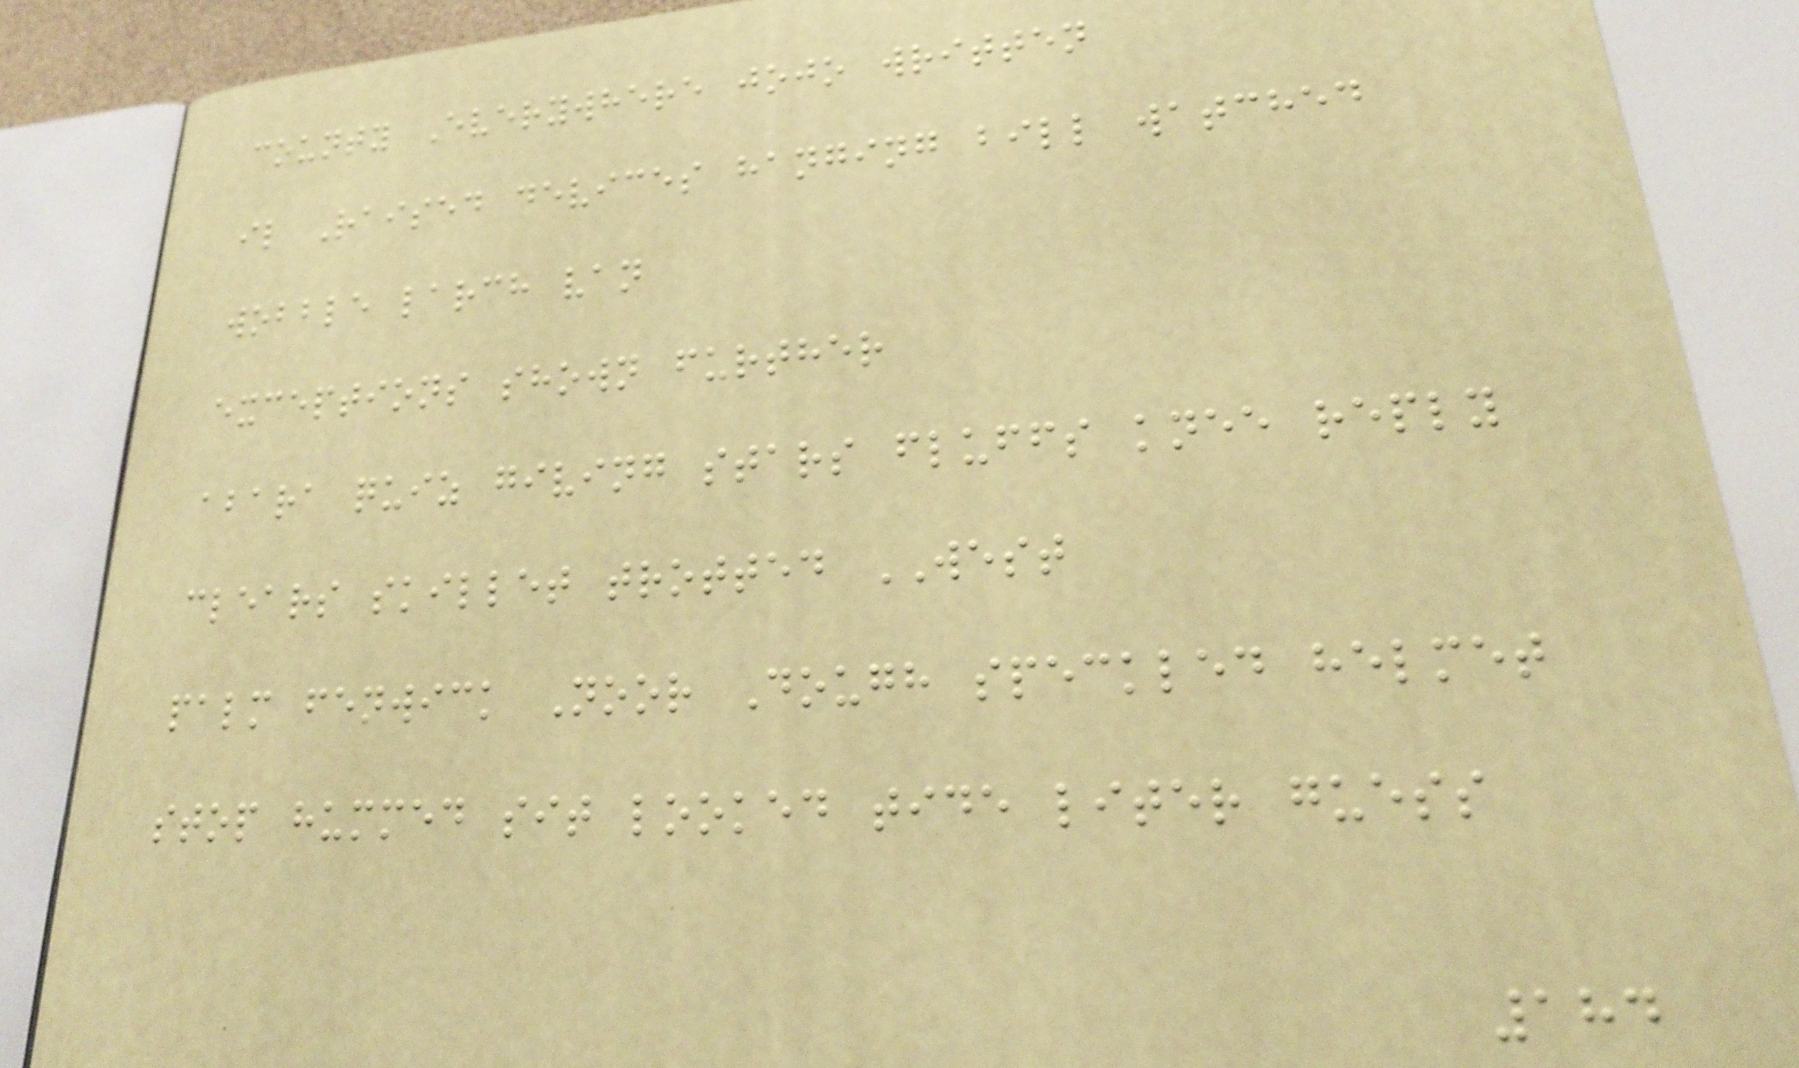county Everywhere jojo written
il Raised devices hanging bill watched
wobble larch van
exceptions shown further
abara quiz giving stars fluffs knee reply
clears skillet trotted WEST
palm fenwick Noor Dough speckled helmet
stop hummed sit looked tide liter guess
184
